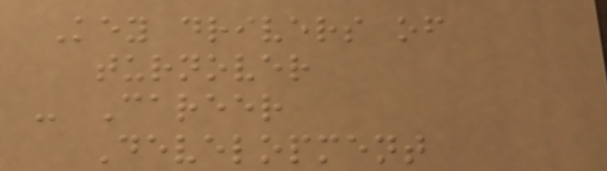Key drivers of
turnover
- Career
Development
